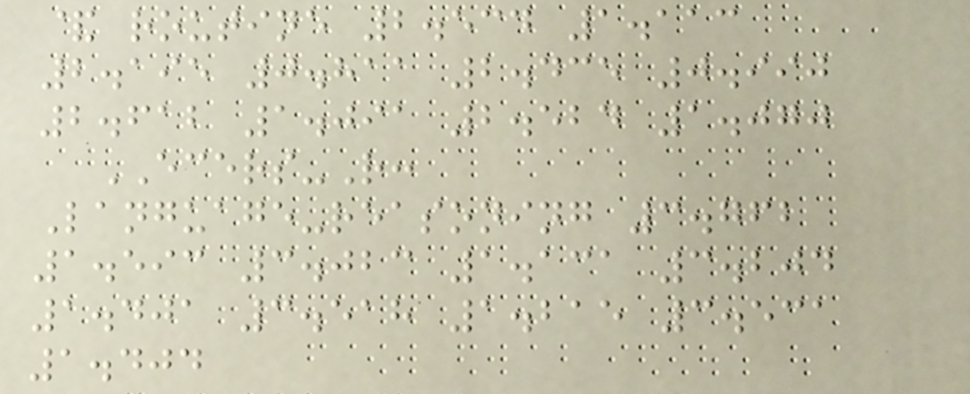& routine 2.534 1.113
2.195 0.811 2.435 0.990
2.612 1.091 2.524 1.070
ECERS-R:
Language-reasoning 3.762
1.593 3.023 1.131 3.204
1.401 3.518 1.215 3.531
1.404
